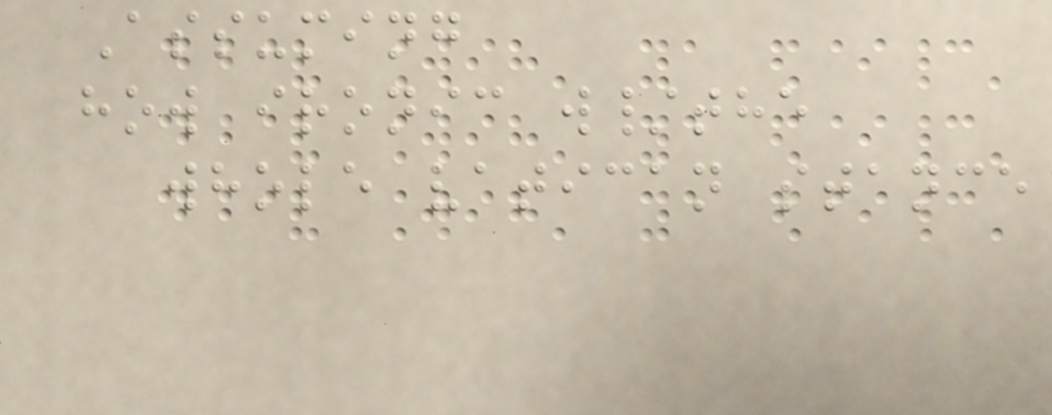Assuming
how ironic w/the
whole vatican stance
